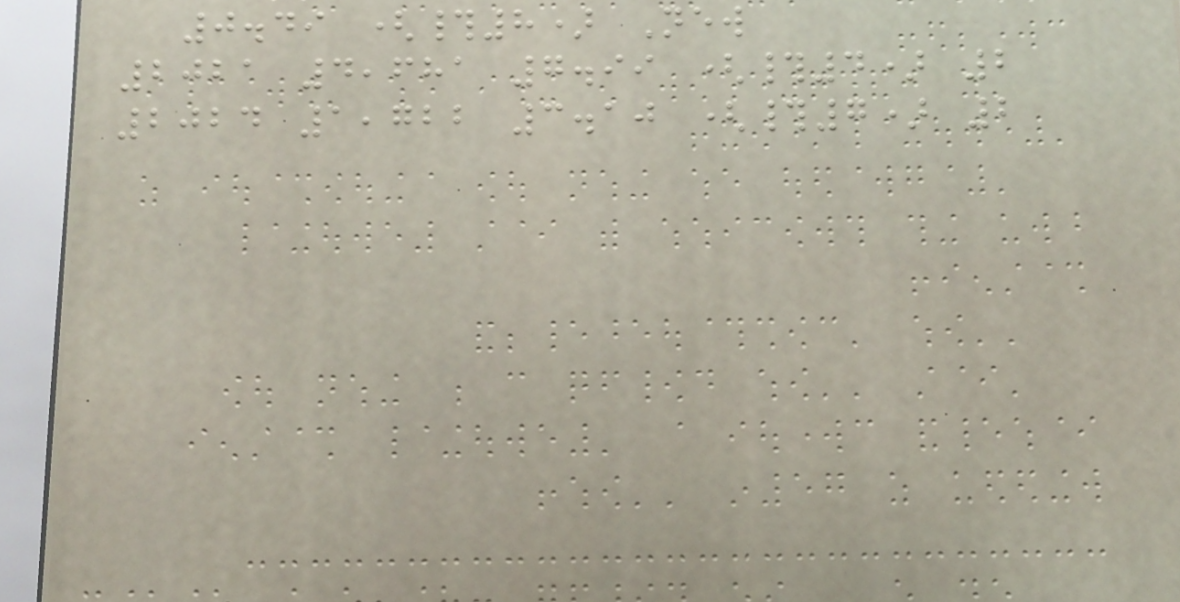0.49 (#8) New
2021 4,681 7.99 (#4) 2
2024 1,722 3.10 (#7) 2
